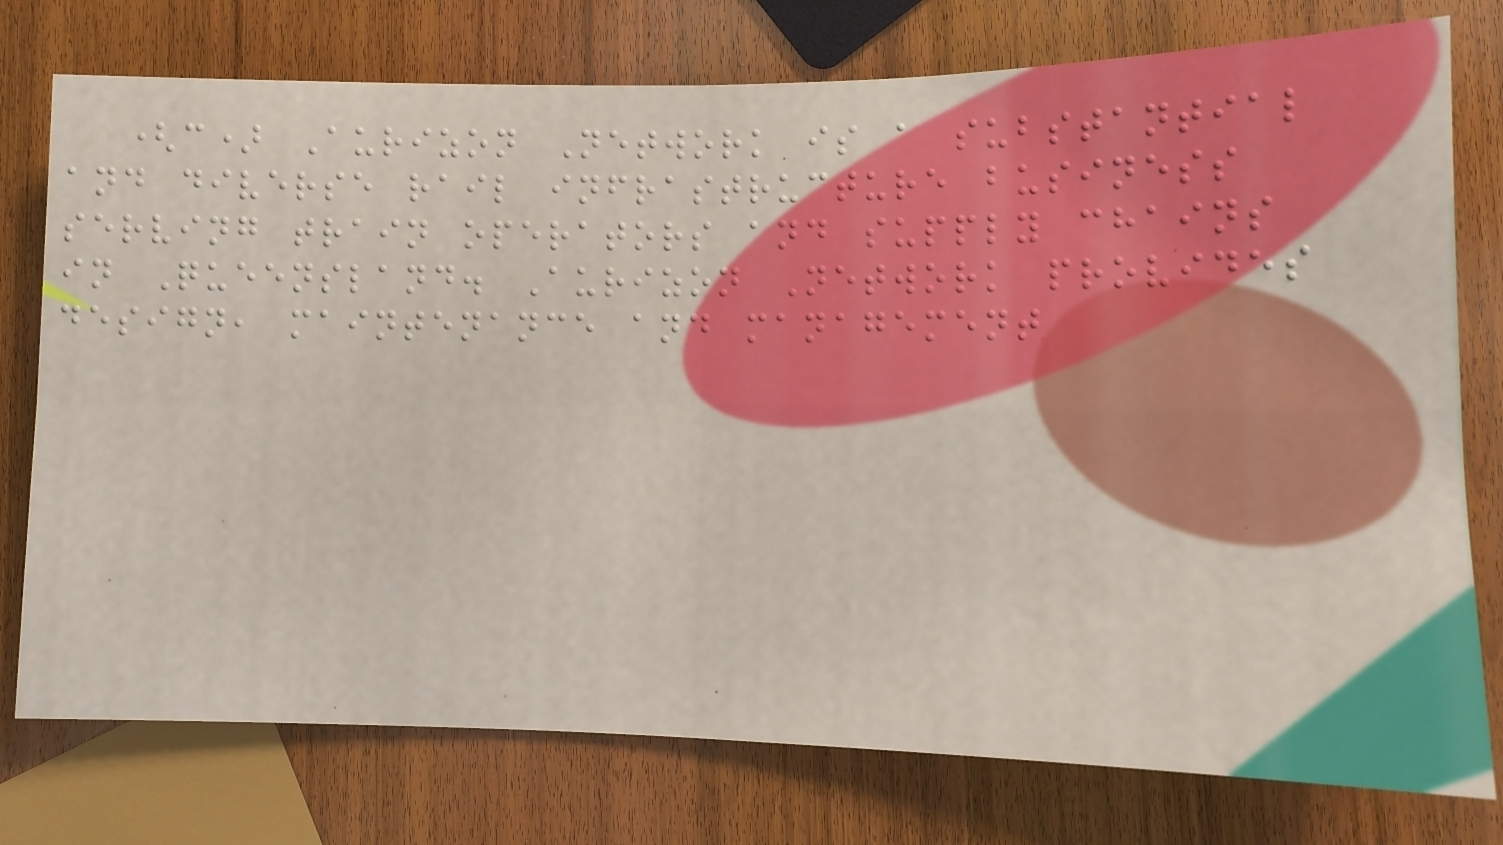(c) Aurizon Network is a substantial
and diverse rail infrastructure business
serving train operators and supply chains
in Queensland. Aurizon Network provides
design, maintenance and management
